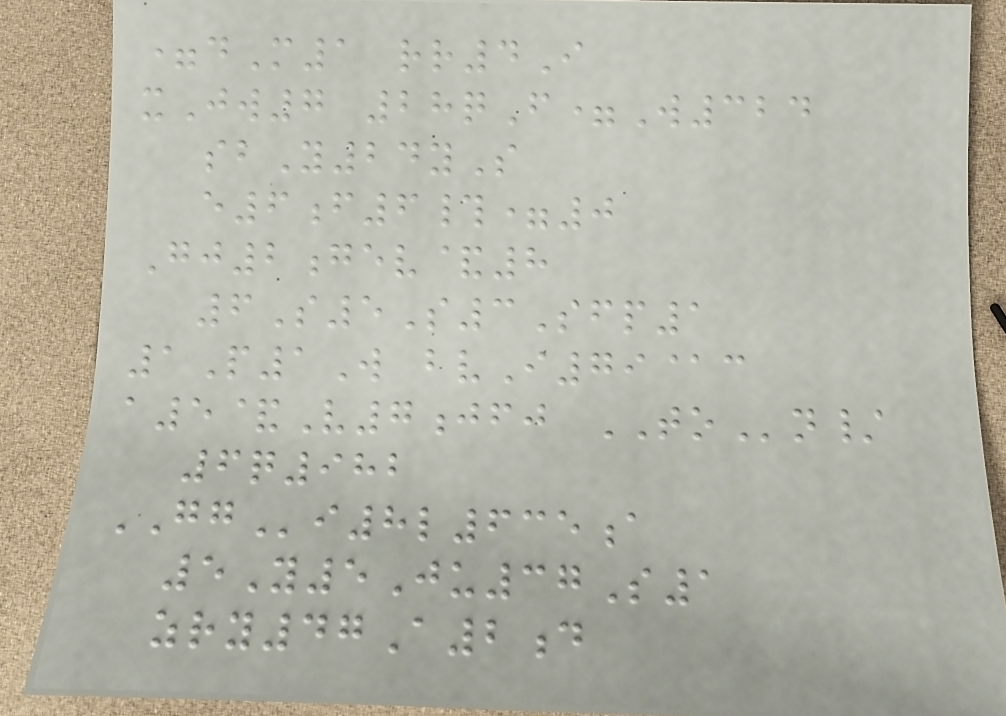=dM1 rr4I
xJw7 28qF=W324
sbY24yS
e6f6#=0
Gj2gev&8
6S5S3Sfp1
1P1W bvI79@c
a5&V7jfj TOn/
6q982
GGi8l635a
5Y5Ju37S1
zry47A2d
